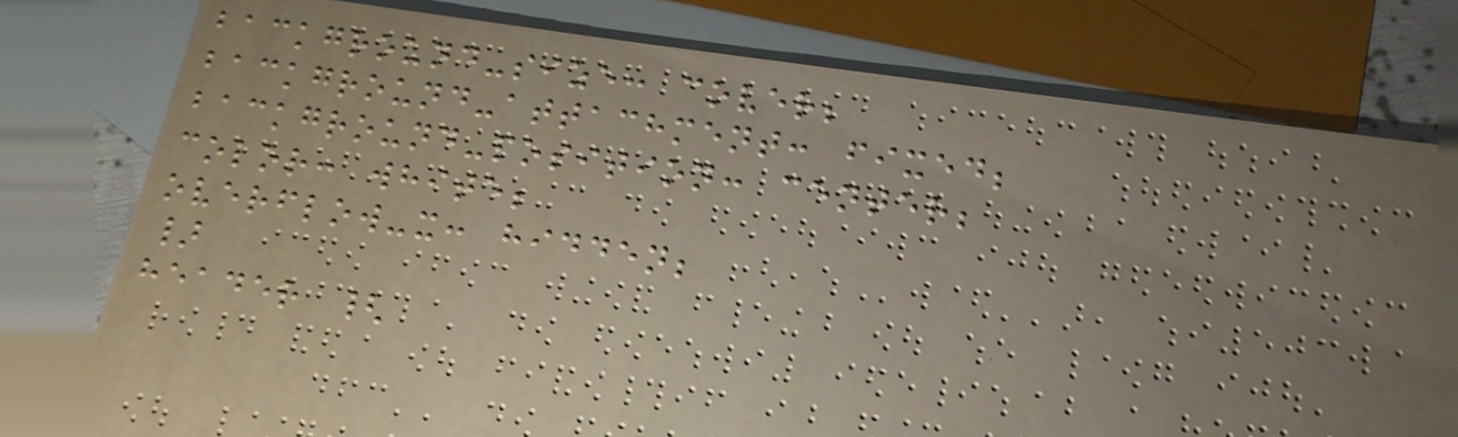background-size: cover;
background-attachment: fixed;
background-position: center;
color: white;
overflow-x: hidden;
}
header {
